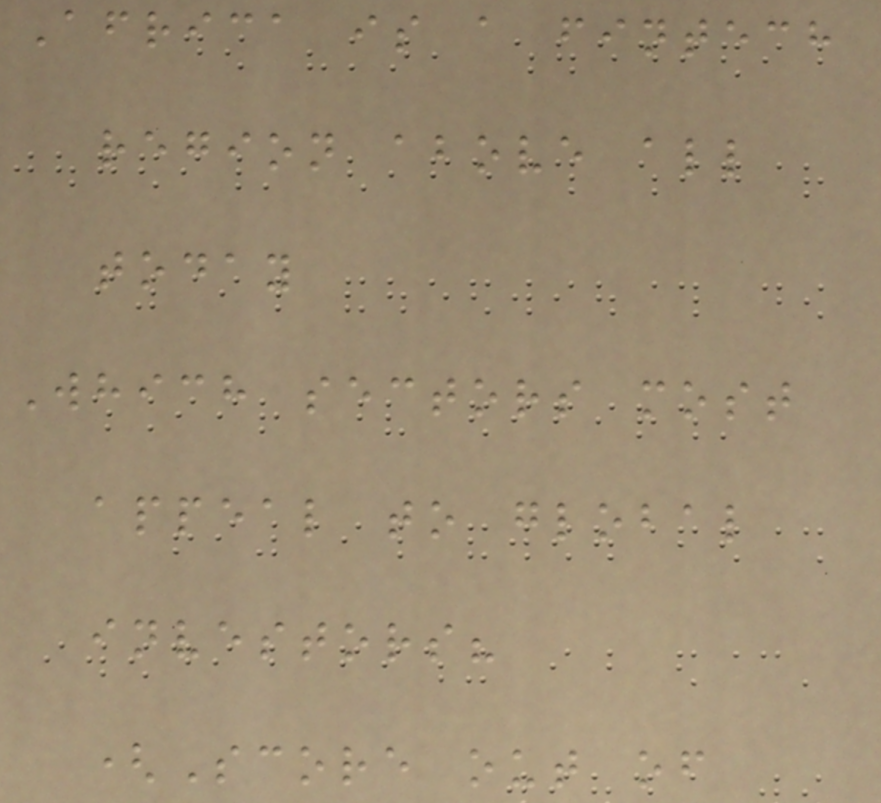Africa is a fintech
region above all
today
Which sectors most
appeal to global
investors?
(Score out of
